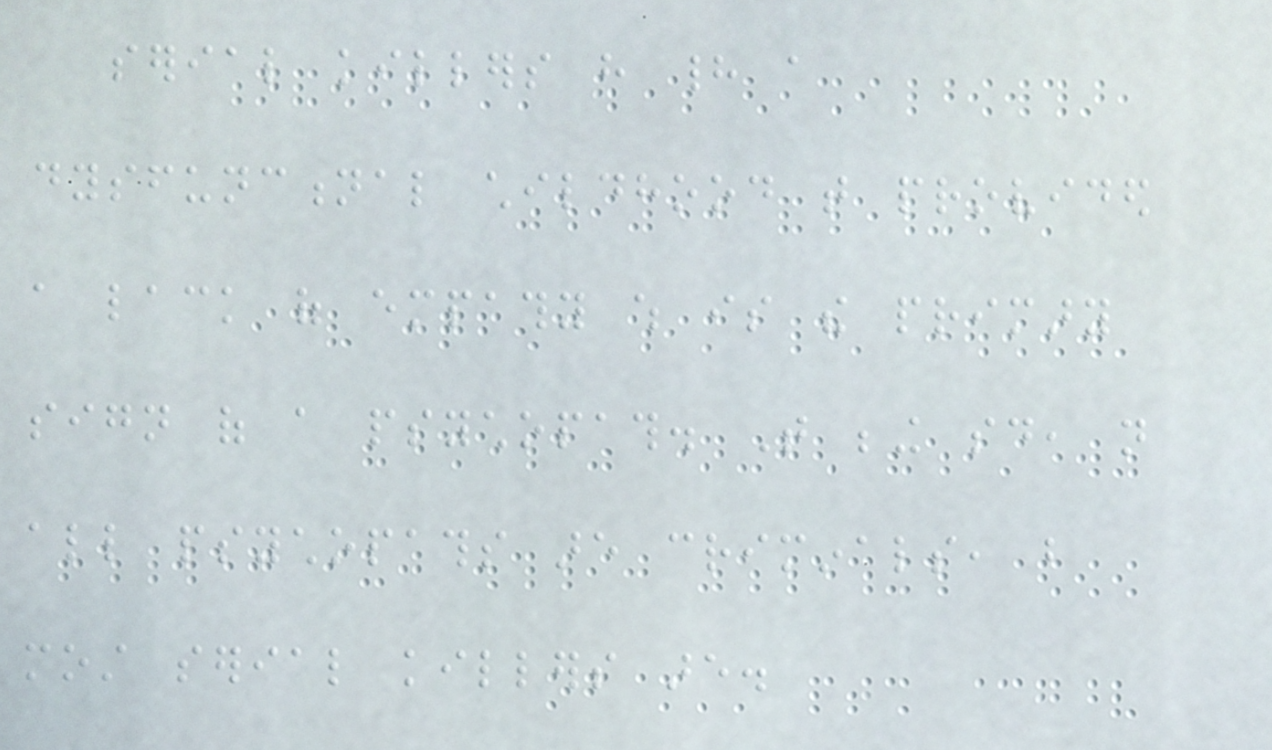serial killers have had a
dysfunctional childhood that provided
a lack of empathy which is the primary
sign of a psychopath. That being said, not
all psychopaths are criminals, but
most serial killers are.
